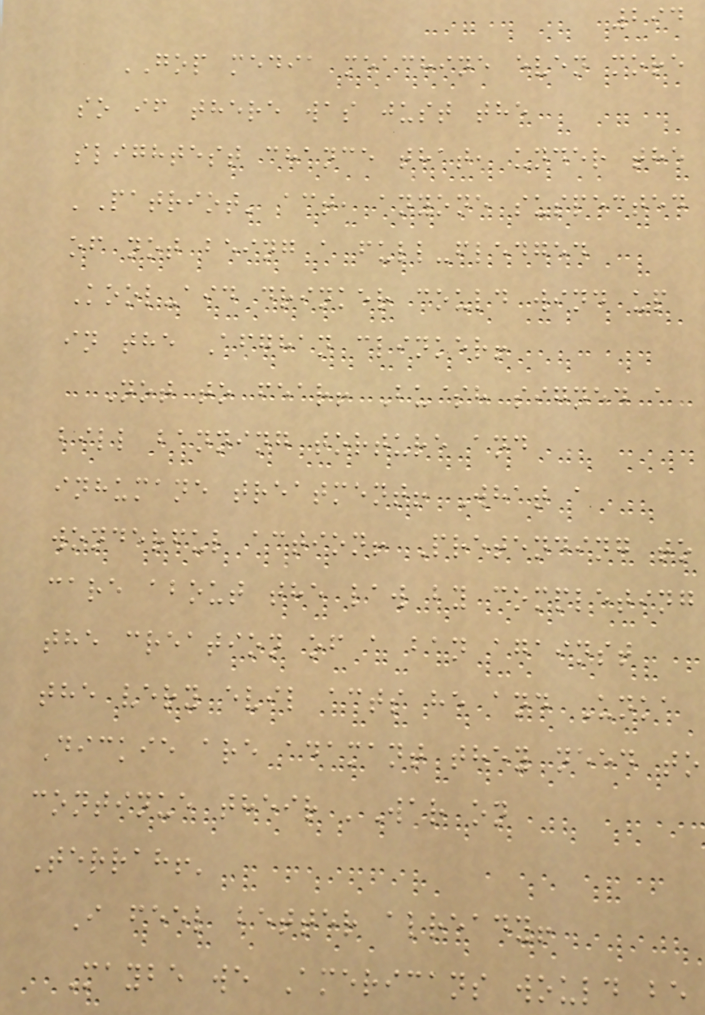294
GOP media meachine even more
so if there was just the
slightest chance that, under the
'Patriot' act, anyone suspected
of not being a full-fledged
Kool-aid drinker could wind up
in the Afghan clinker!
Not to fear! Bu$h signed a
bill banning torture and
inhumane treatment! What a
wonderful action! Pretending to
care about the law by completing
the creation of a ban against
the very evil acts he and Unka
Dickie are adamant they need to
continue their 'War on
Terrah!'
I feel better already!
Maybe we Americans would be
